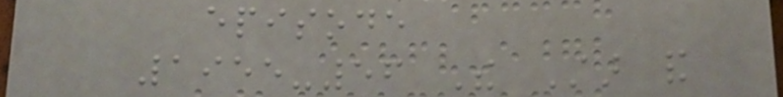episode
1955-56 The Star and
